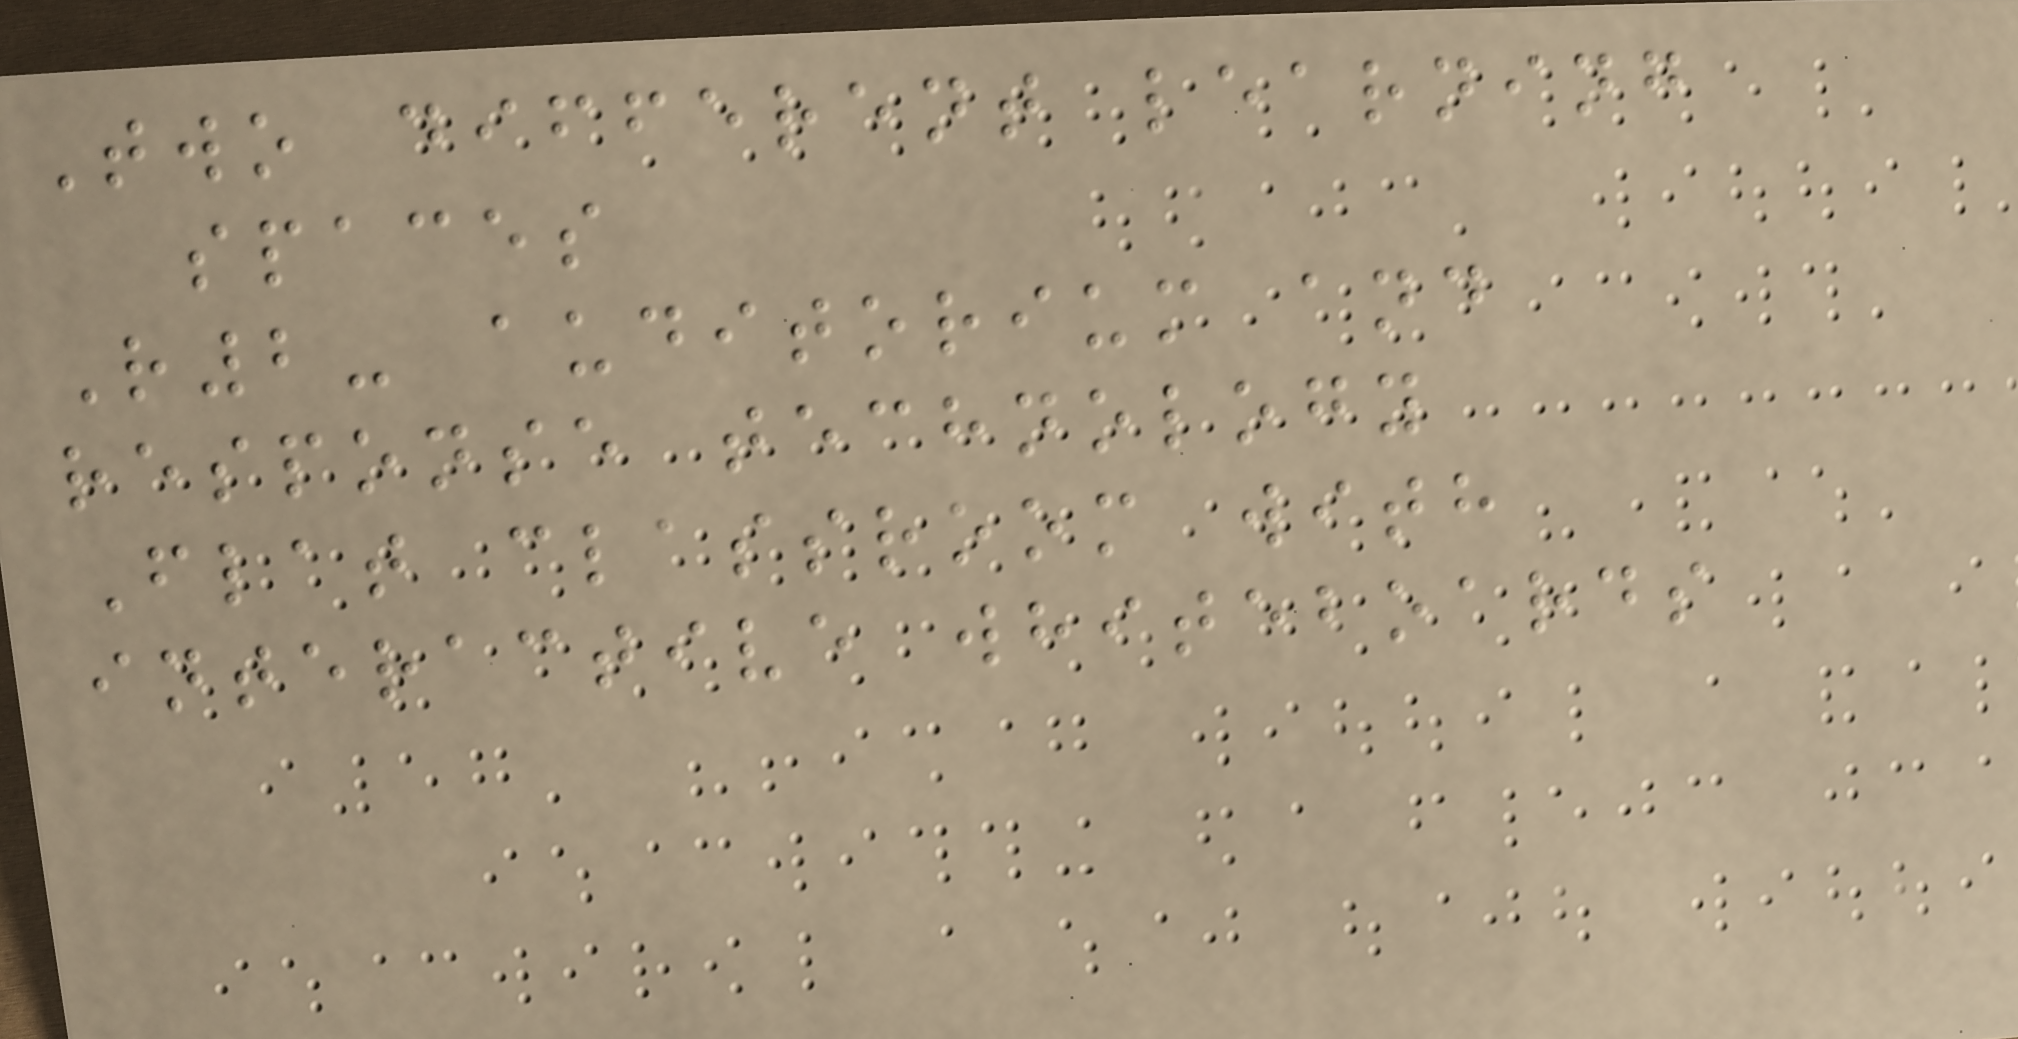Two different learning
spaces
R2- auditorium and
response technology
Flat classroom with
interactive whiteboards
